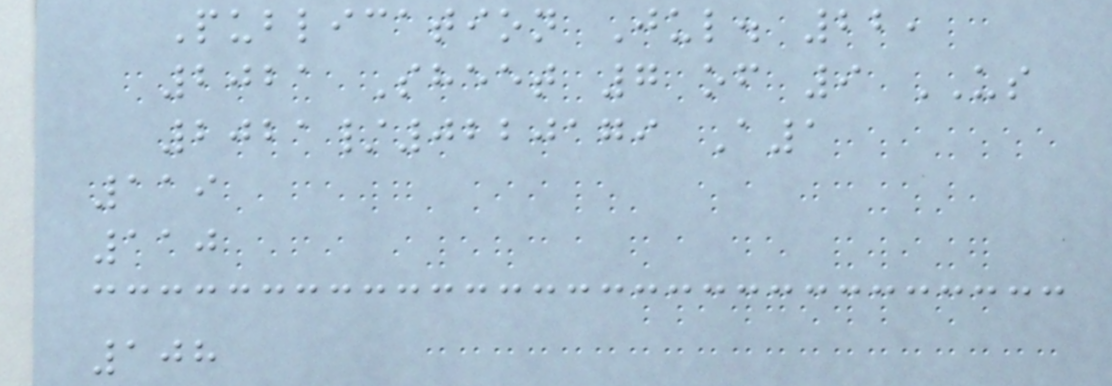Publication Jul. 22,
2021 Sheet 7 of 9 US
2021/0220179 A1
119
110
108
